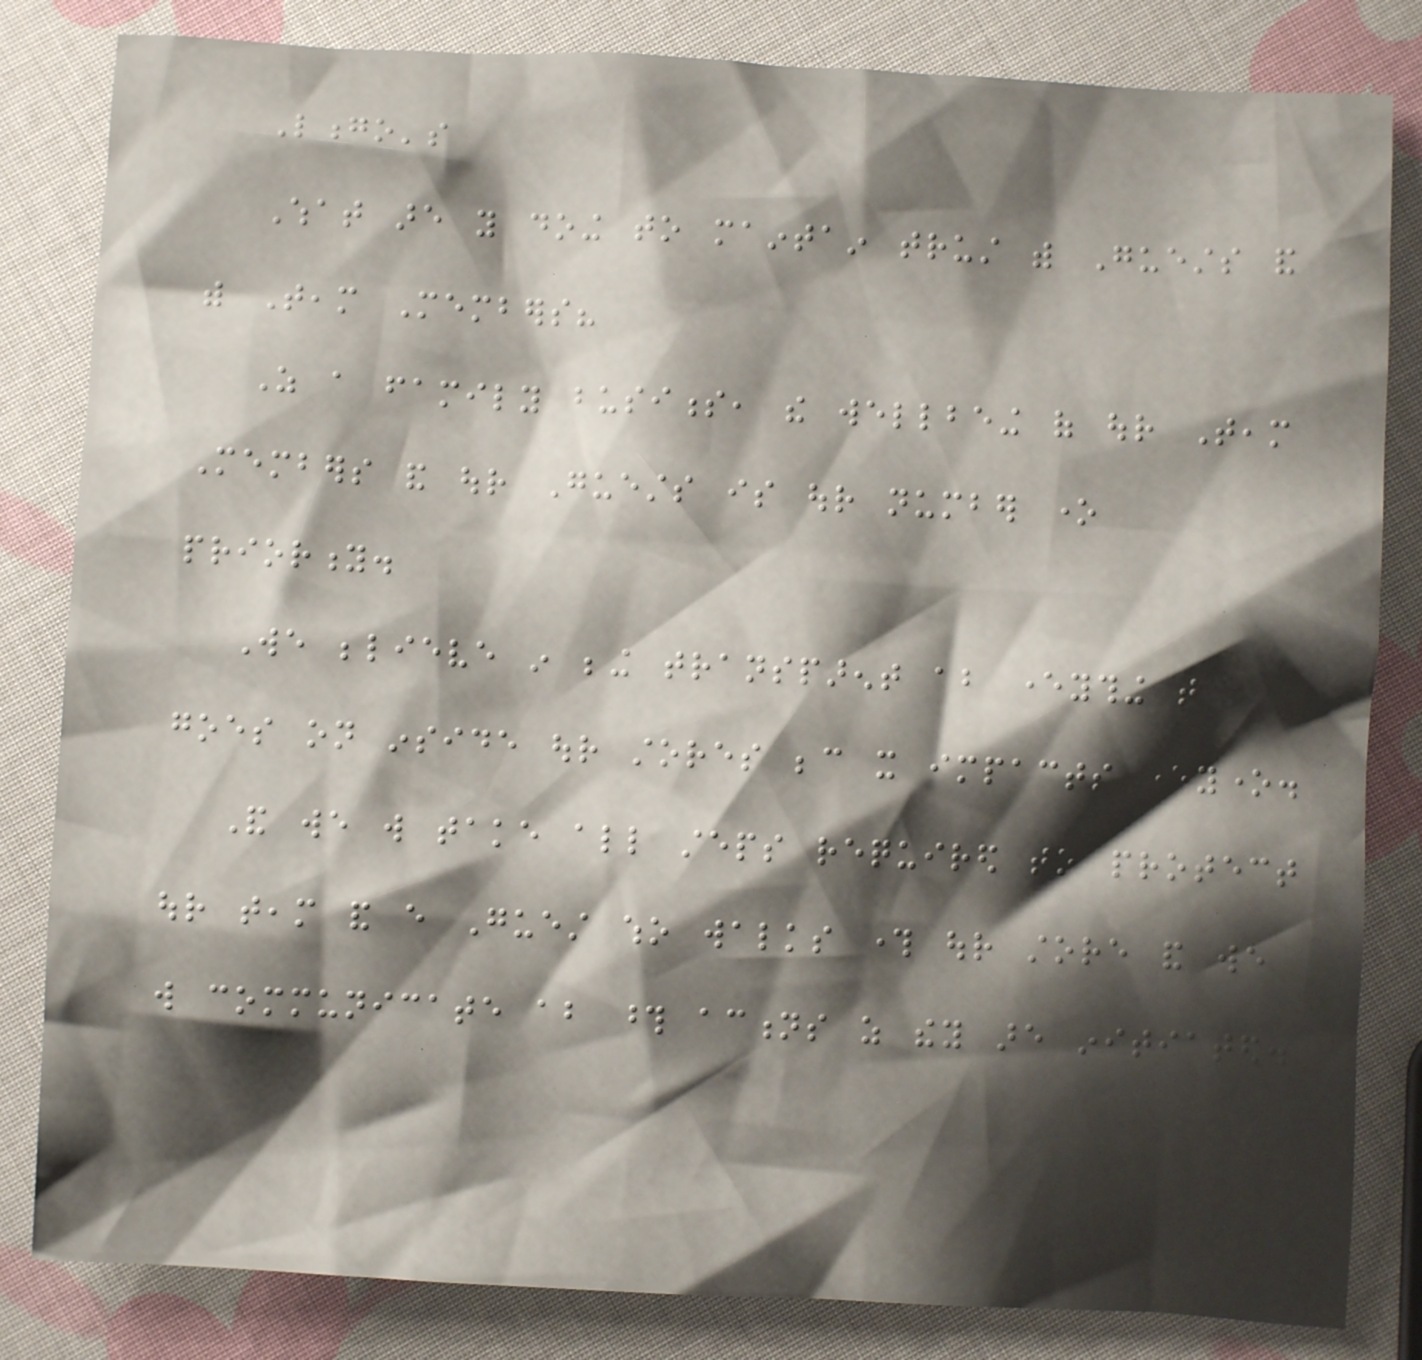Longo's
What are you doing to maintain trust with Guests and
with Team Members?
As a family business, the wellbeing of our Team
Members and our Guests is our number one
priority.
We believe in being transparent about everything that
goes on inside our stores because it impacts everyone.
And we will take all steps required to protect
our team and every Guest who walks through our store and we
will communicate about those actions as they are initiated.
